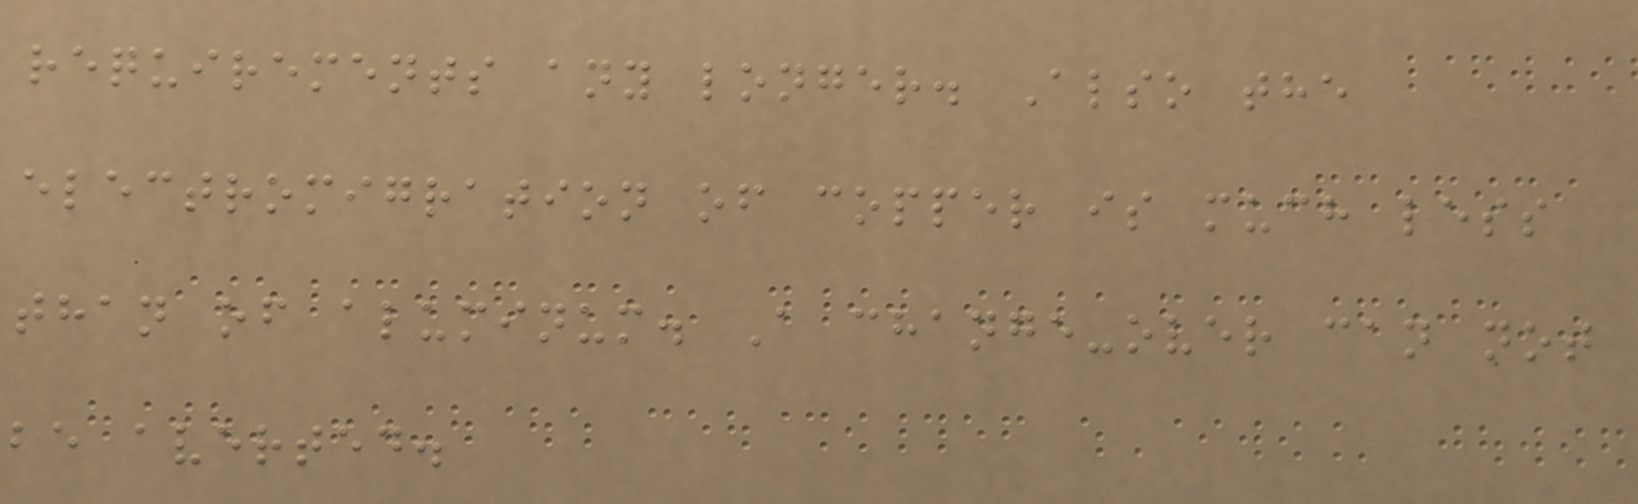requirements any longer. Also the
electromigration of copper is much less
than of aluminum. A change-over can not
be averted.
